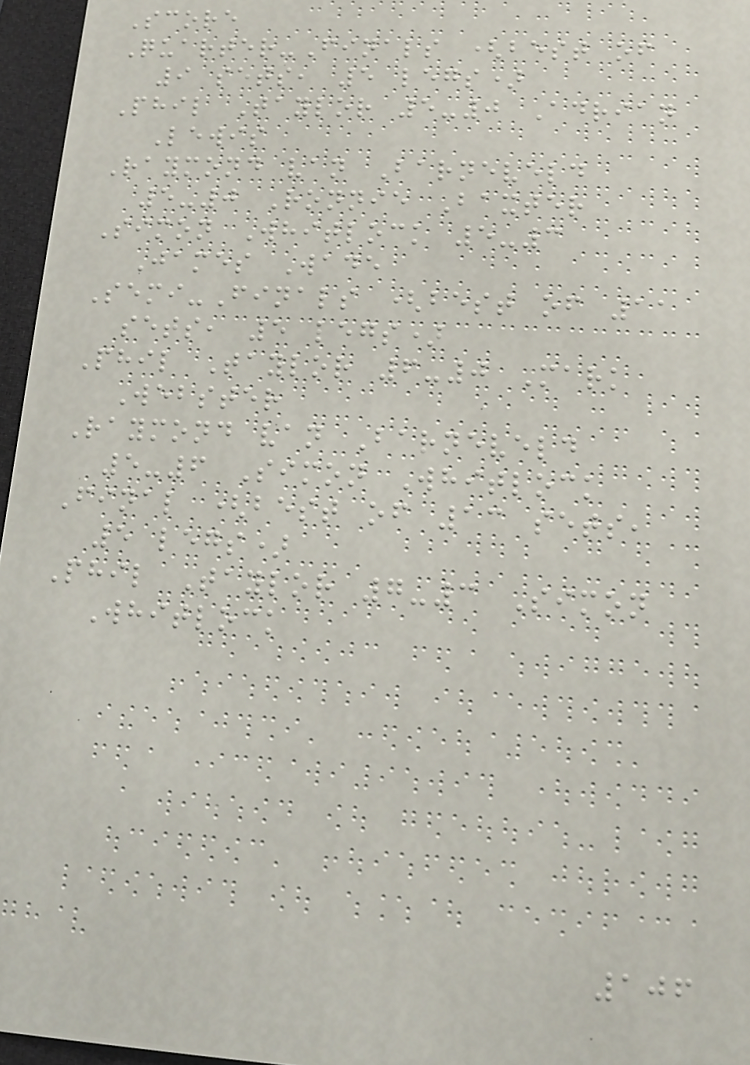Score
Quarter-Finals (best of
9 sets, 5 legs)
Phil Taylor 5-0 Adrian
Lewis
Raymond van Barneveld
5-0 Ronnie Baxter
Simon Whitlock 5-3
James Wade
Semi-Finals (best of 11
sets, 5 legs)
Phil Taylor 6-0 Mark
Webster
Raymond van Barneveld
5-6 Simon Whitlock
Final (best of 13 sets,
5 legs)
Phil Taylor 7-3 Simon
Whitlock
106
